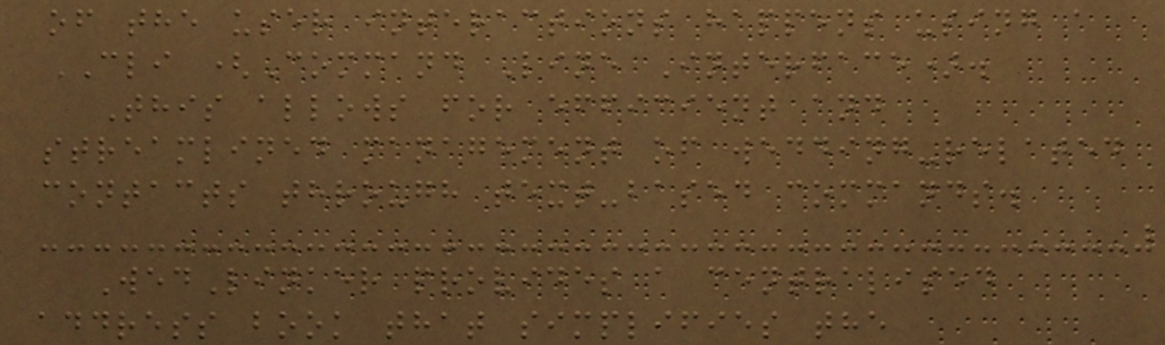of the user interactions happens using a
CLI (Command Line Interface).
This allows for efficient and
streamlined management of wedding-related
contacts through text-based commands.
WedLinker provides a centralised
address book that simplifies the
